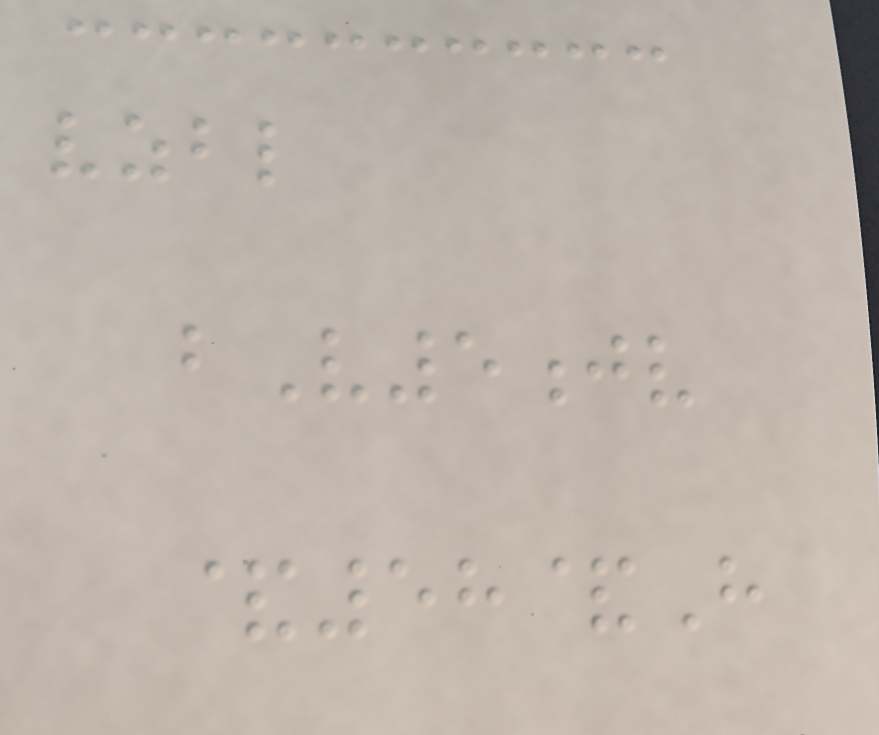vzbl
bV5jv
&58&H
